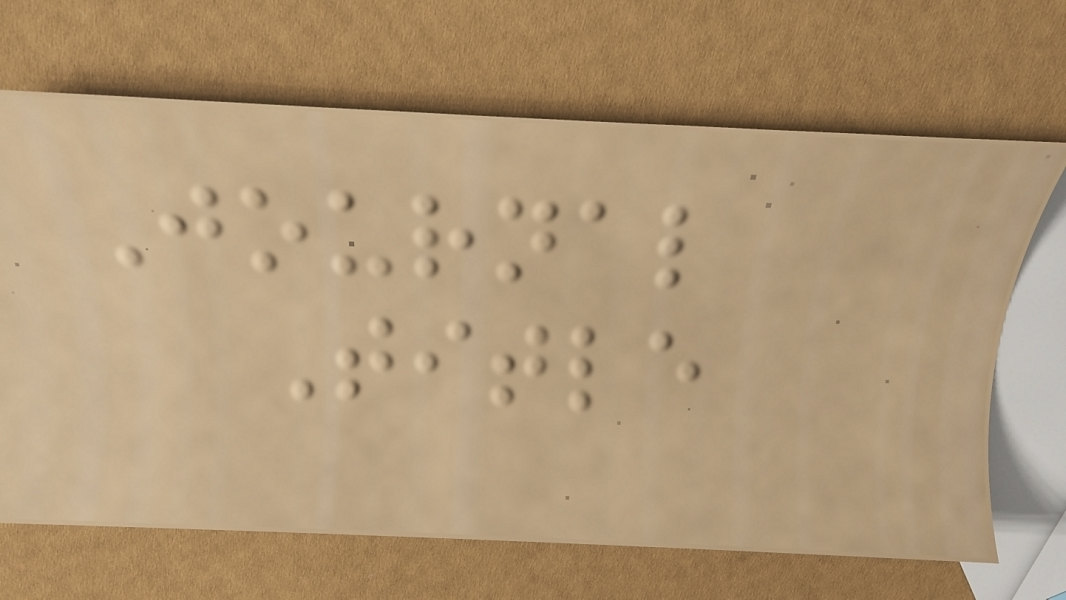Journal
Title
